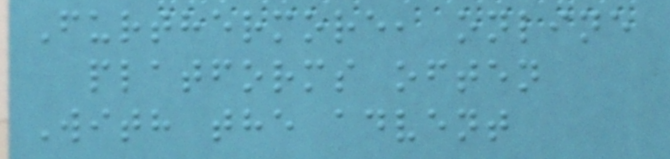Furthermore, online
platforms often
With the advent
